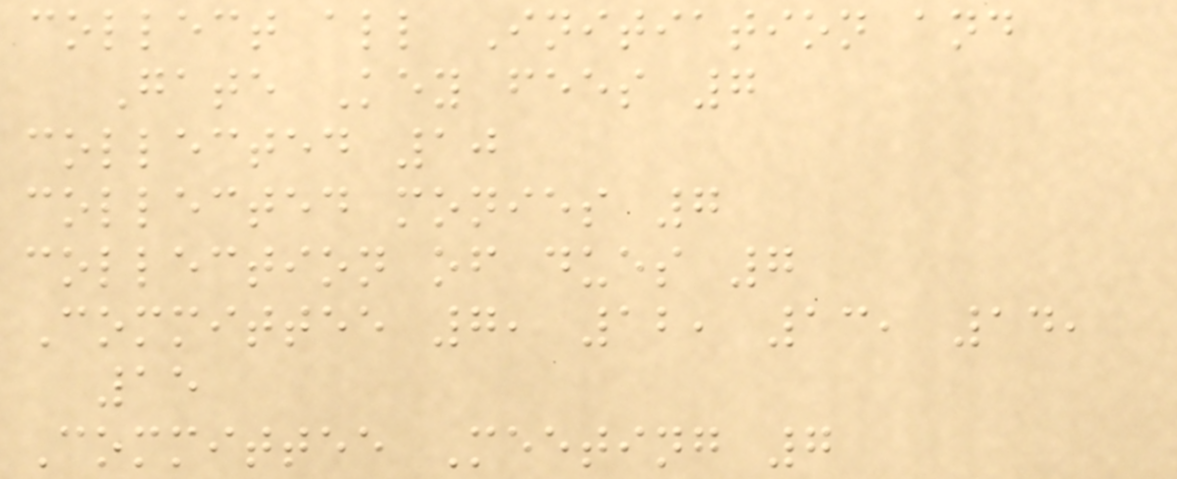collect all Initiation and
Gate Key fees 7
collected 10
collected monies 7
collection of dues 7
Committee 7, 12, 13, 14,
15
Committee Meeting 7
